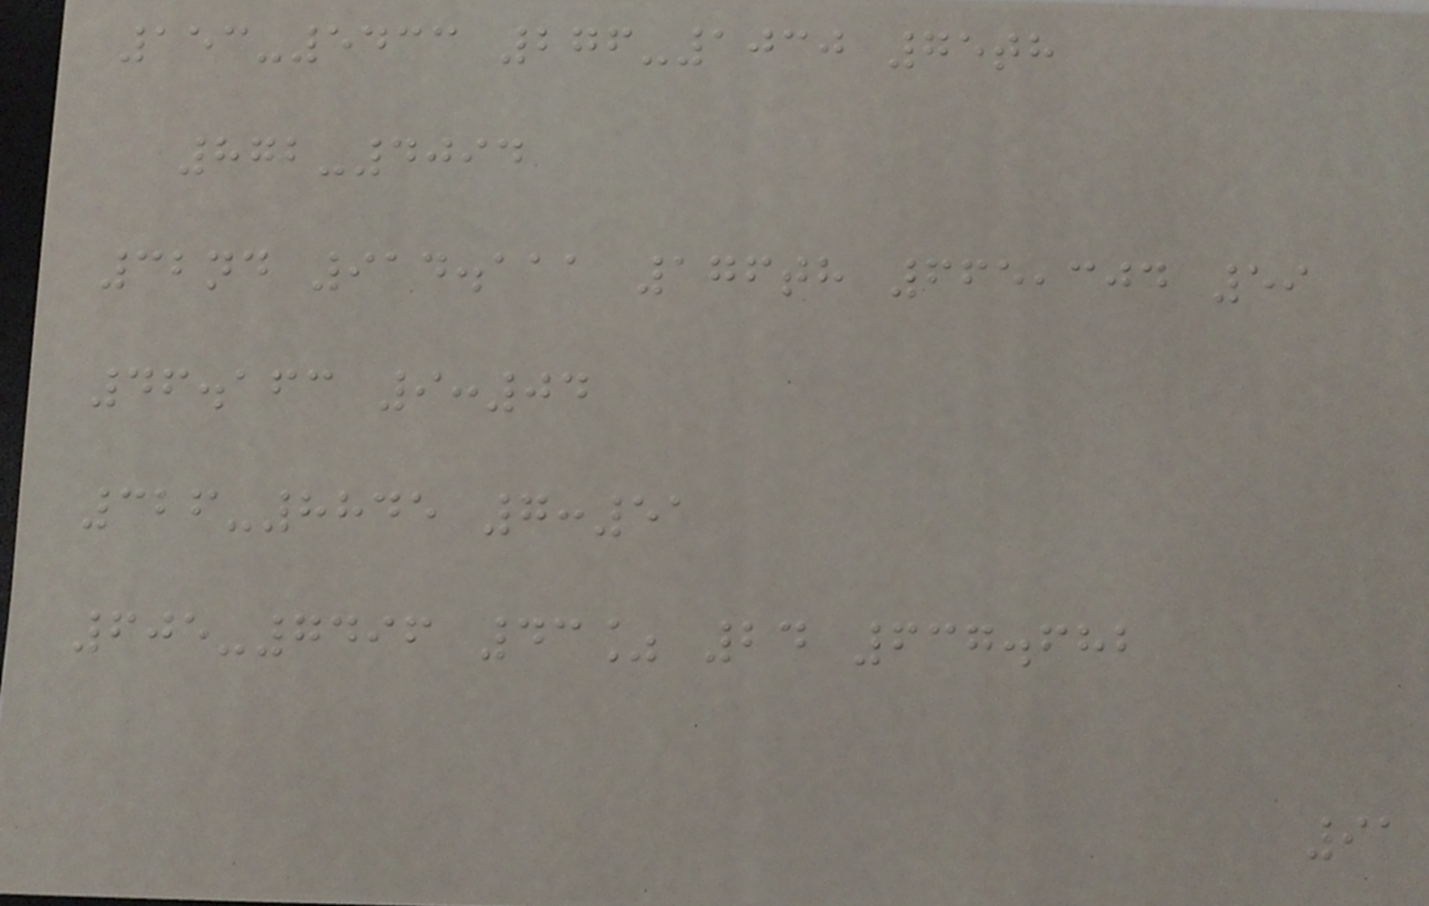153-5433 276-1030 75th
872-4094
32nd 914.111 176th 665,304 59
46.163 9:04
326-8845 7:51
605-7496 43% 24 637.682
91
